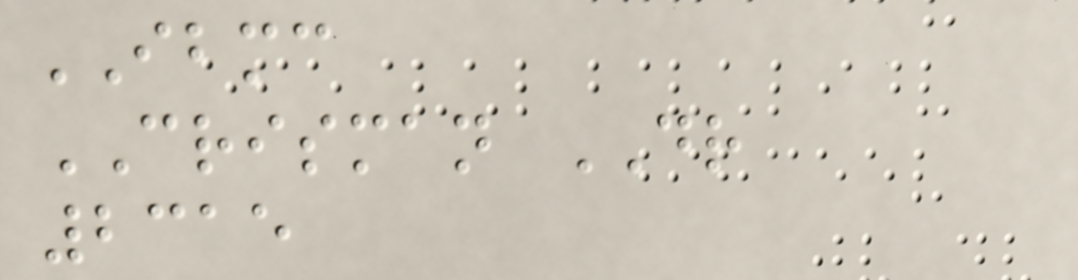IBMC
CRISMAN DR
2315
